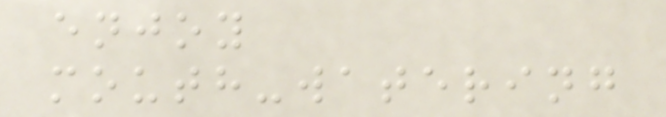enjoy
mouth-watering
